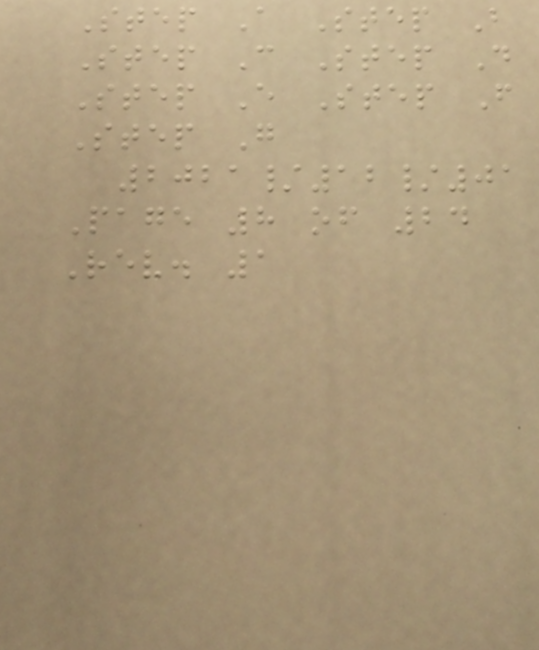Step A Step B
Step C Step D
Step E Step F
Step G
2021/12/01
Page 8 of 24
Rev. 1
